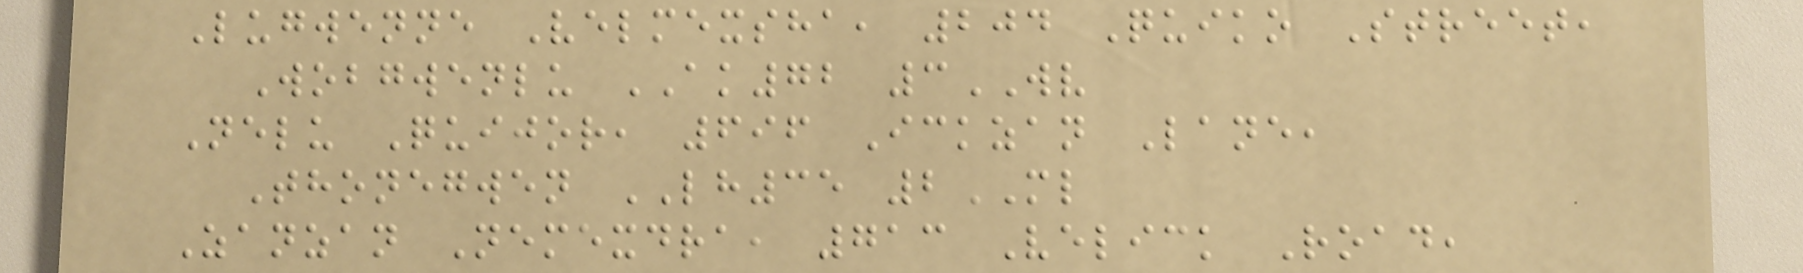Lugwenne Velmexsha, 204 Quiko Street,
Wobgwenlu AK72 3WV
Nelu Quijor, 696 Ickzan Lane,
Thonegwen LH35 2ML
Zanzan Nemexdra, 713 Velick Road,
